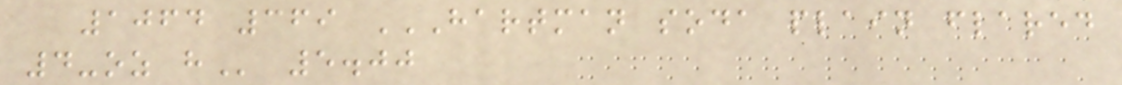1064 369 HARTMAN SODA PLAIN FLARED
4-OZ H 5.00
